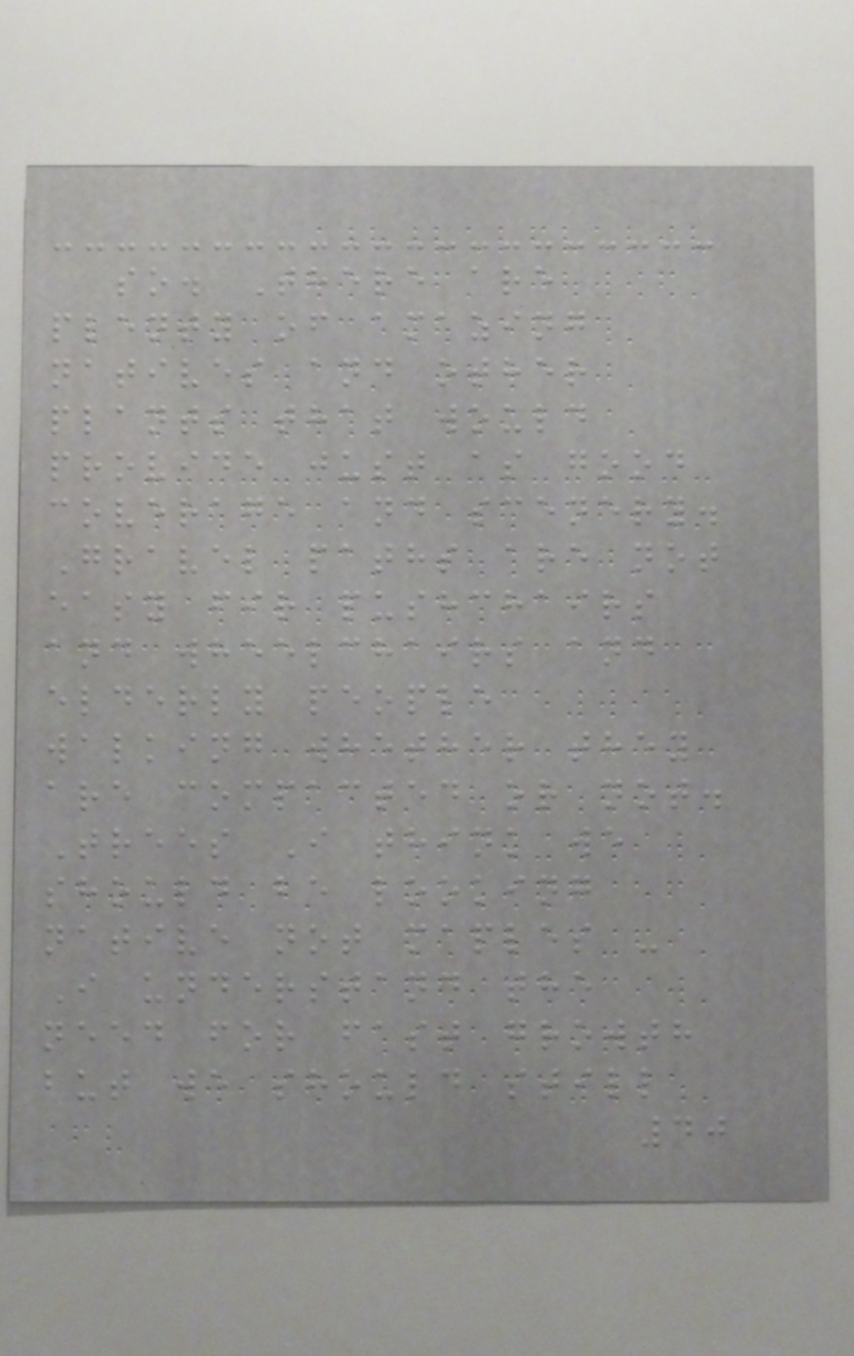so. There are
plenty of amazing
natives and other
plants that would
provide just as good
coverage and scenery.
Gravel paths are not
easy fir pushchairs
and wheelchairs and
elderly people
walking whether they
are compacted or not.
Trees I think we
should be looking
native not maples -
I understand the
need for fast growth
but we should still
40
